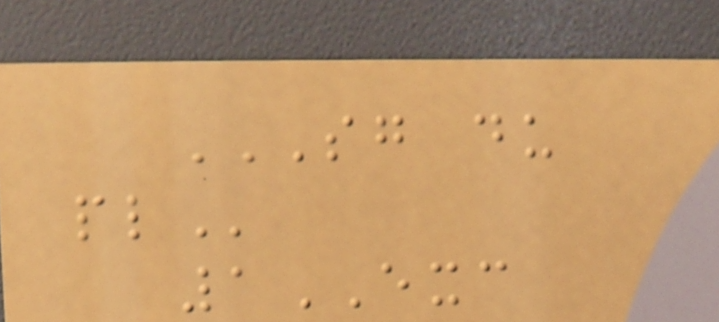SG DU
PL
1EXC
